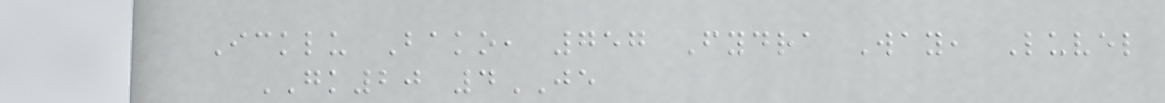Icklu Bako, 757 Fydra Way, Luvel
GK20 4JE
